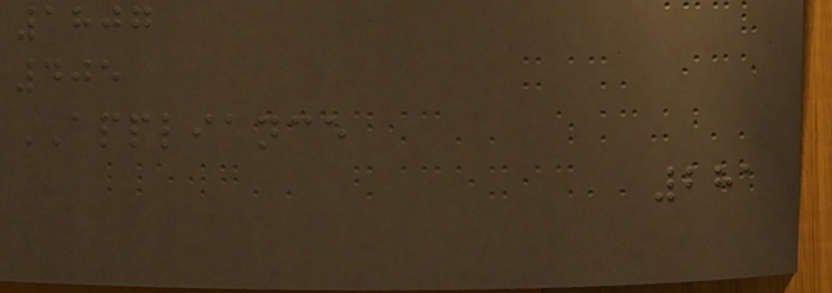1807
405
APPLIANCE
281
